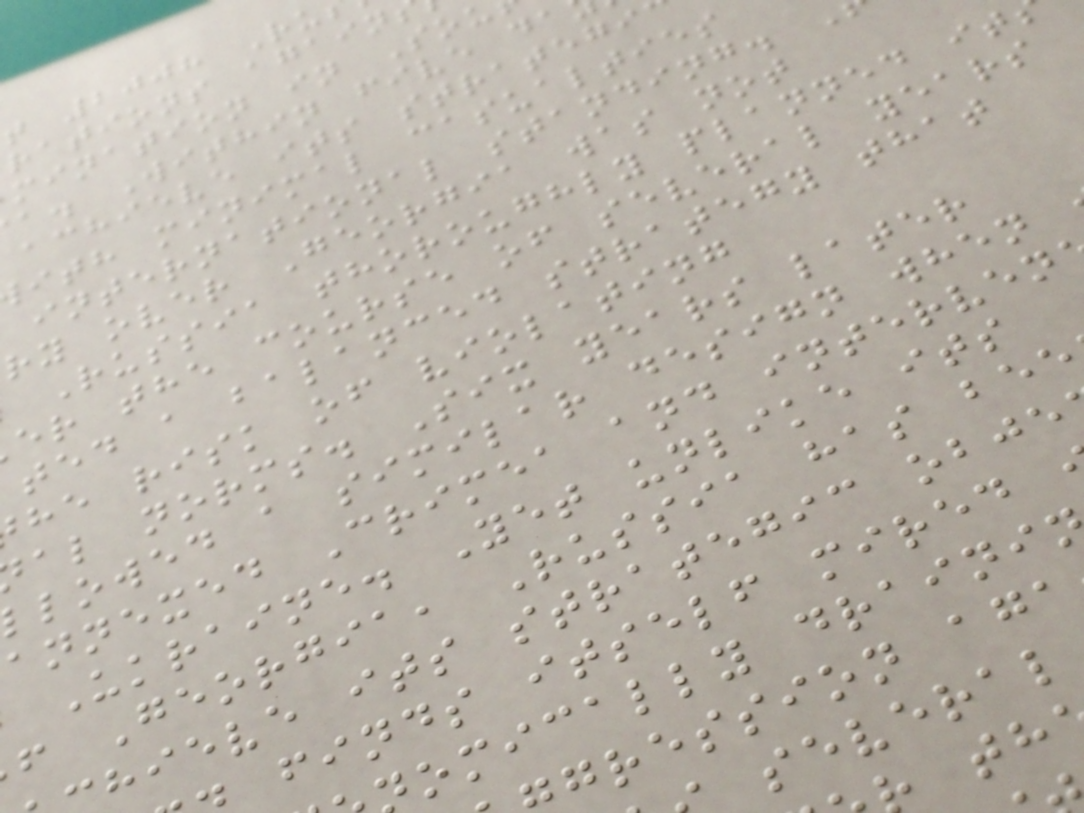t 2008 Ru
rations again
mination in Sou
a. Within five da
achieve its strategi
ith minimal casualties
international standing.
ry over Georgia was not
Russia thoroughly planned it
er the course of several years
ted a balanced strategy that
he risk of violating
al norms. Six years later
llowed a similar design when
annexed Crimea and interven
Ukraine. Yet unlike its
f Georgia, Russia has bee
hieve its strategic obje
finds itself mired
omically draini
gression aga
